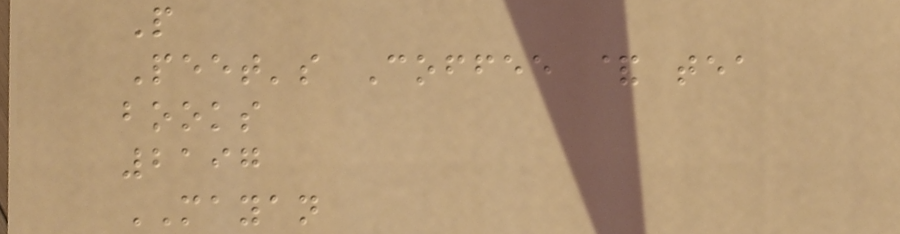P
Peet's Coffee & tea
books
2197
MAYAN
